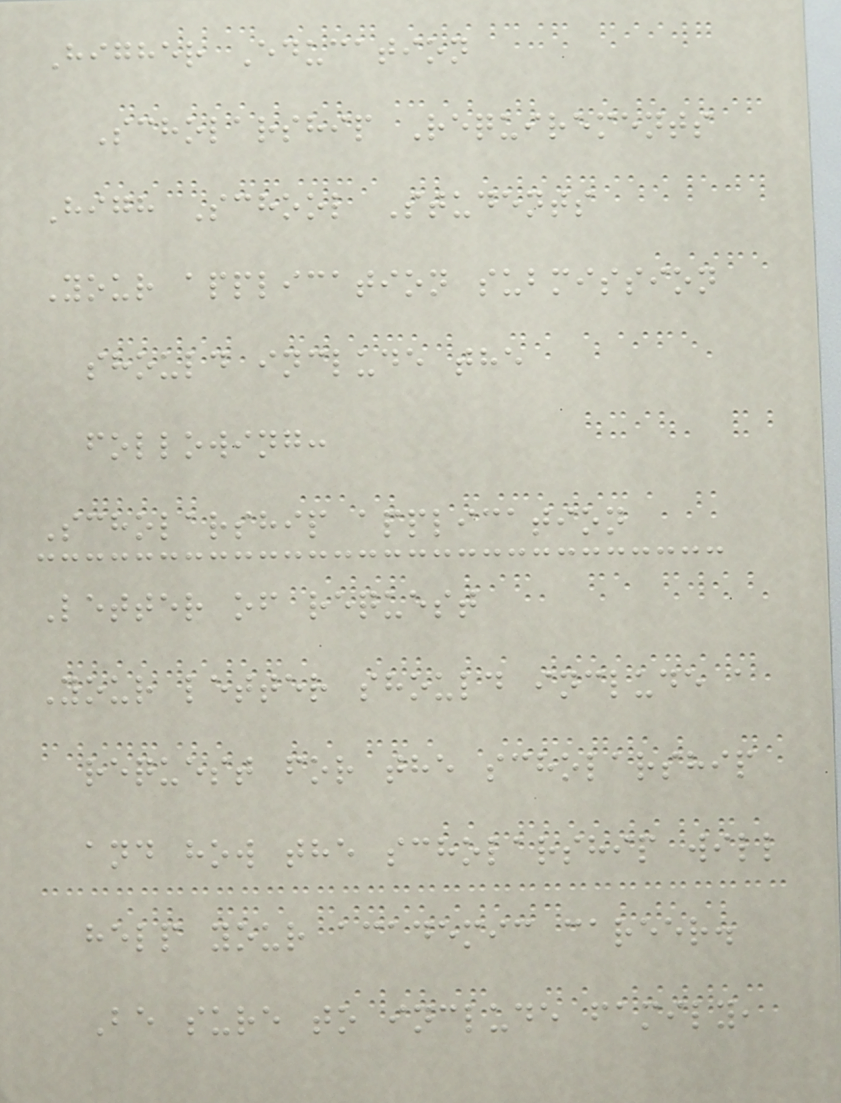Higher Education
Scholarship Requirements
High School Students
Your application submission
should include the
following:
Scholarship application
Letter of request
Your letter should include a
request for the scholarship
and how the scholarship will
help your academic career.
Be sure to include family,
